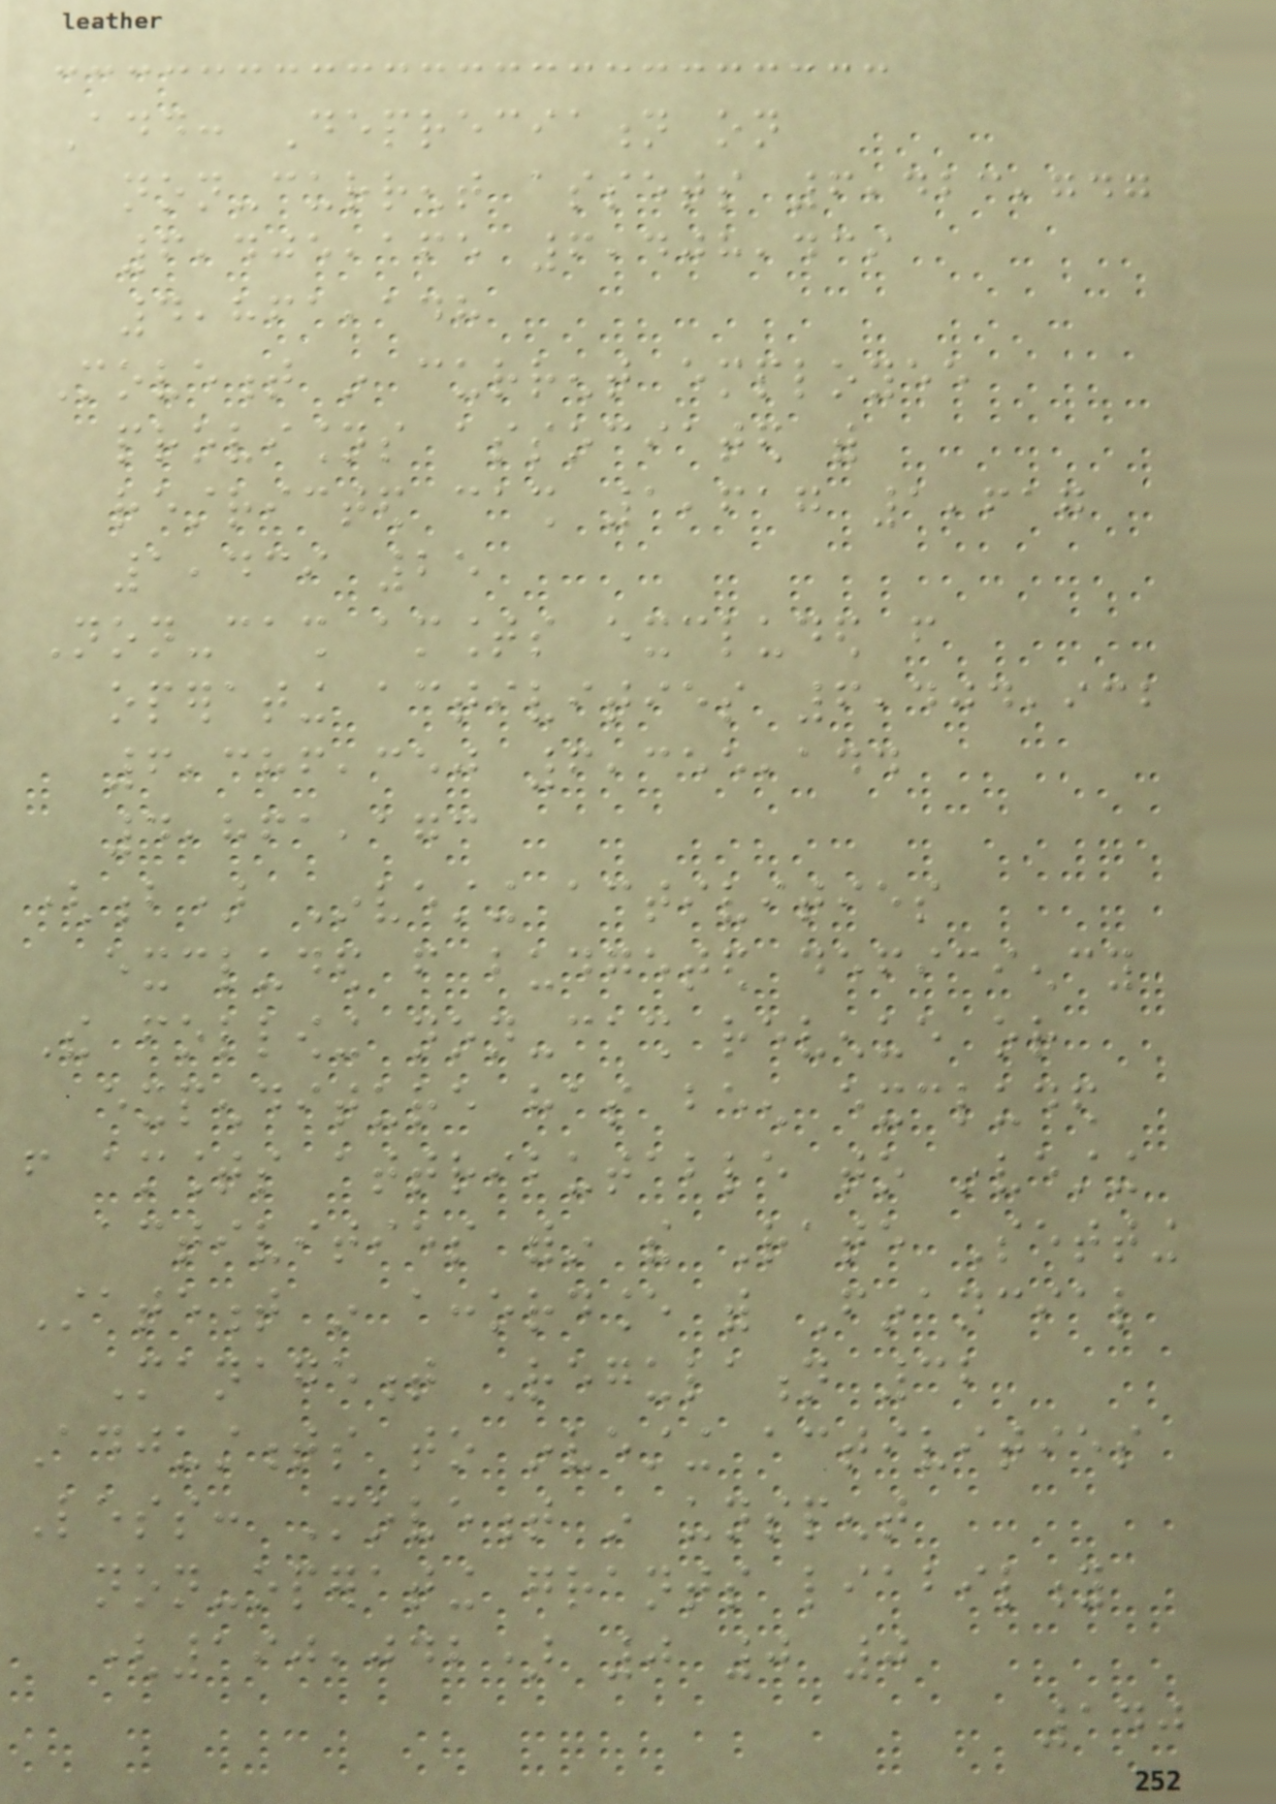Add: Depreciation on
non-current assets 6,423,747
6,405,165 6,408,439
4,861,148
Movement in current employee
provisions associated with
restricted cash 1,617 1,617
1,439 25
Non-cash amounts excluded from
operating activities 6,404,932
6,386,350 6,355,144
4,861,173
(b) Investing activities
excluded from budgeted deficiency
The following non-cash revenue or
expenditure has been excluded
from amounts attributable to investing
activities within the Rate Setting
Statement in accordance with Financial
Management Regulation 32
Adjustments to investing activities
Less: Movement in unspent
non-operating grants liability
(190,042) 0 0 0
140
